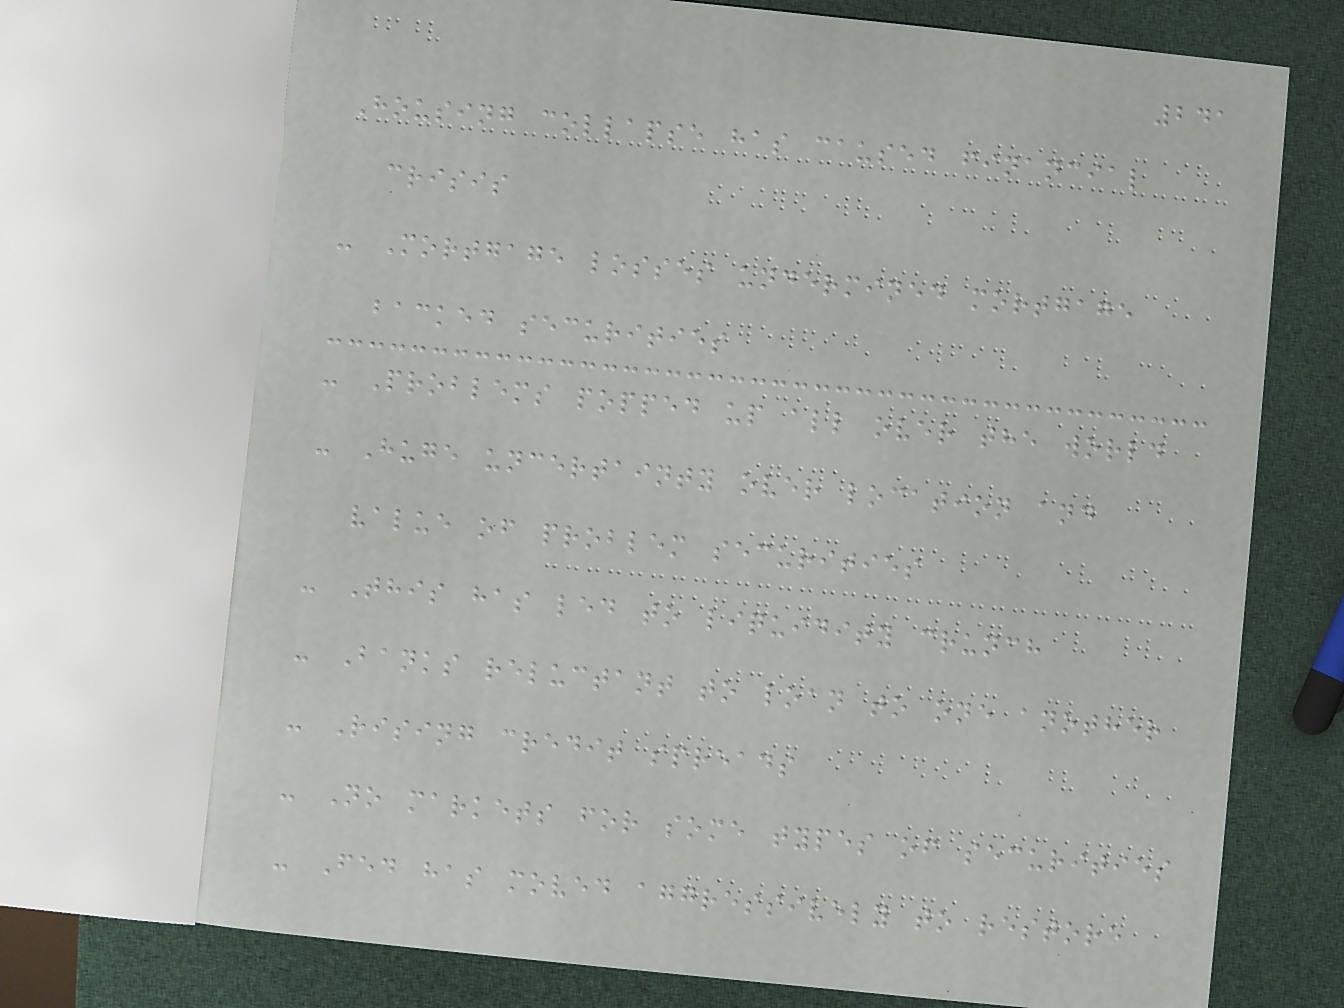241
Housing collapse has caused financial
crisis
- Mortgage losses undermined mortgage
backed securities
- Problems popped up all over the world
- Huge uncertainty over location and
value of problem securities
- This has led to liquidity crunch
- Banks reluctant to loan to one another
- Rising credit spreads
- No markets for some types of securities
- Fed has moved aggressively to restore
